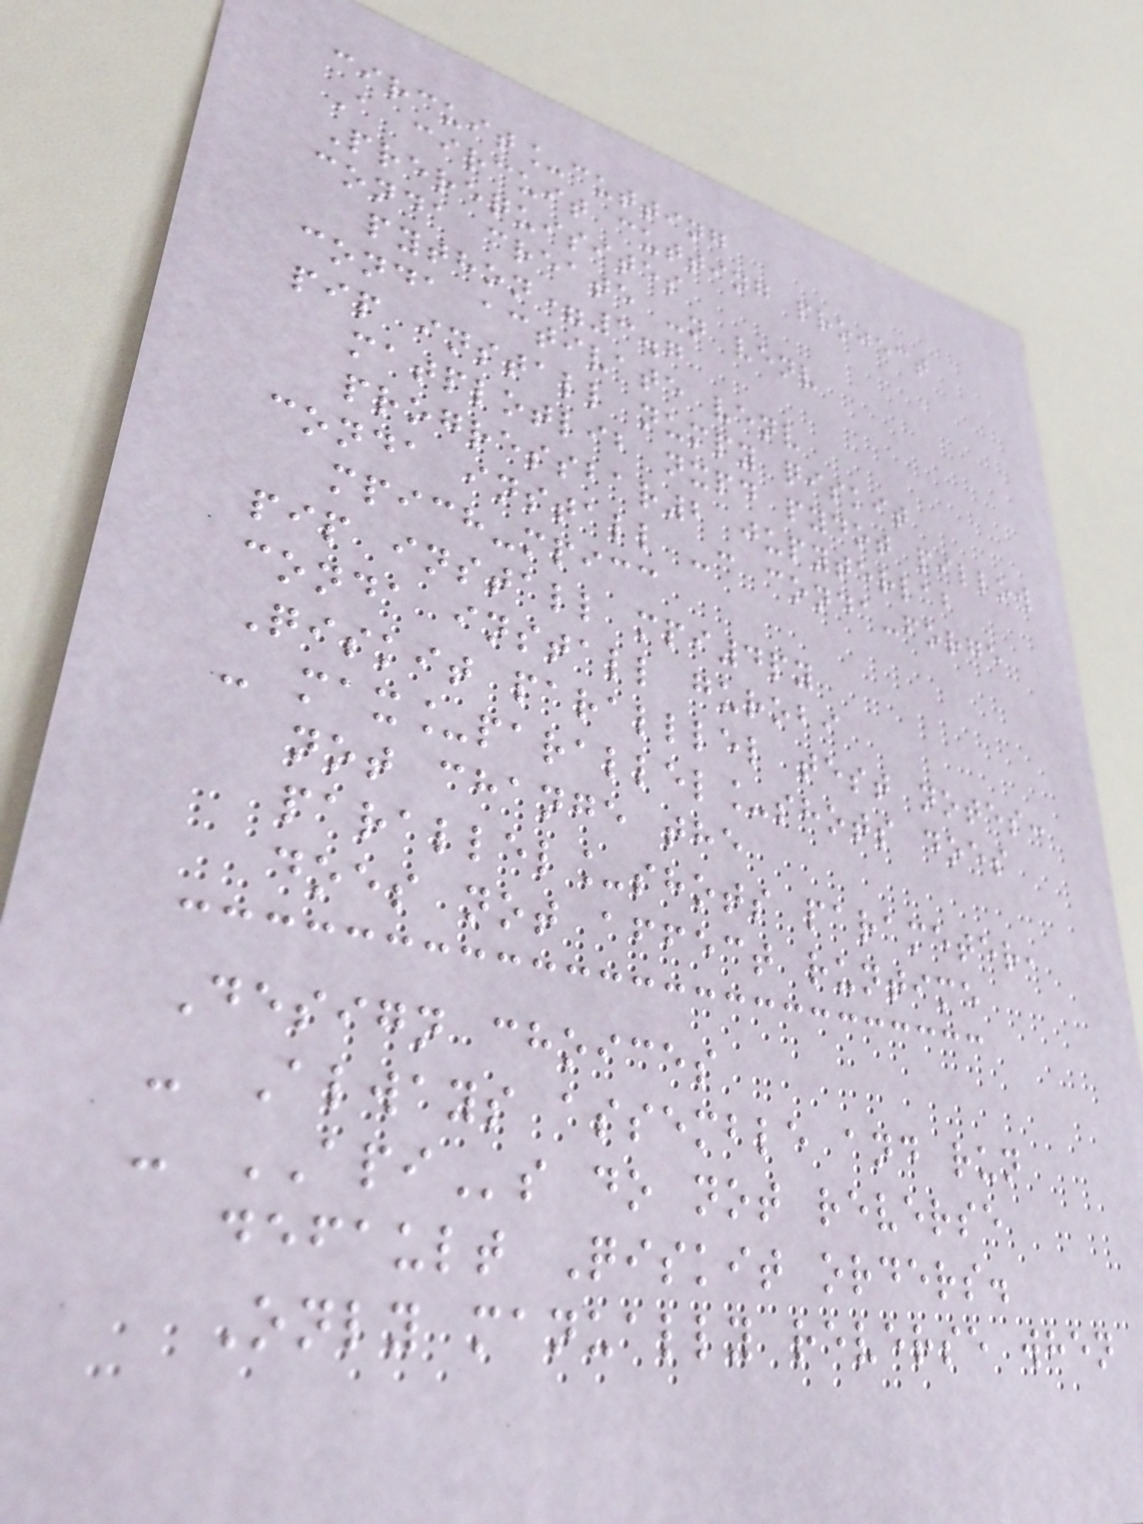circuit_cutting
A circuit cutting project
Prerequisites
conda create -n venv
python=3.7
conda activate venv
pip install numpy qiskit
matplotlib nxpd pydot pillow
progressbar2 jupyterlab
conda install -c conda-forge
mpich-mpicc
pip install mpi4py
conda install gurobi
Qiskit paralllel test notes:
- max_parallel_shots does
not change the
parallel_shots parameter,
does not affect runtime
Design choices
- Always assemble and run
- APIs do not reverse
default Qiskit orders.
Only manually reverse when
